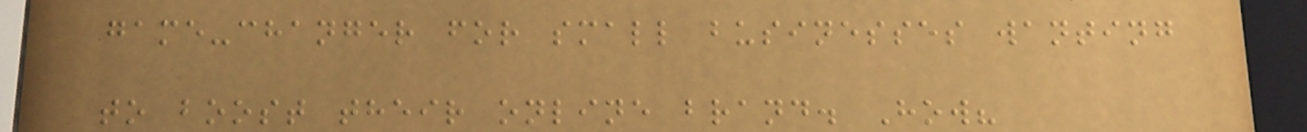game-changer for small businesses wanting
to boost their online brand. How?
